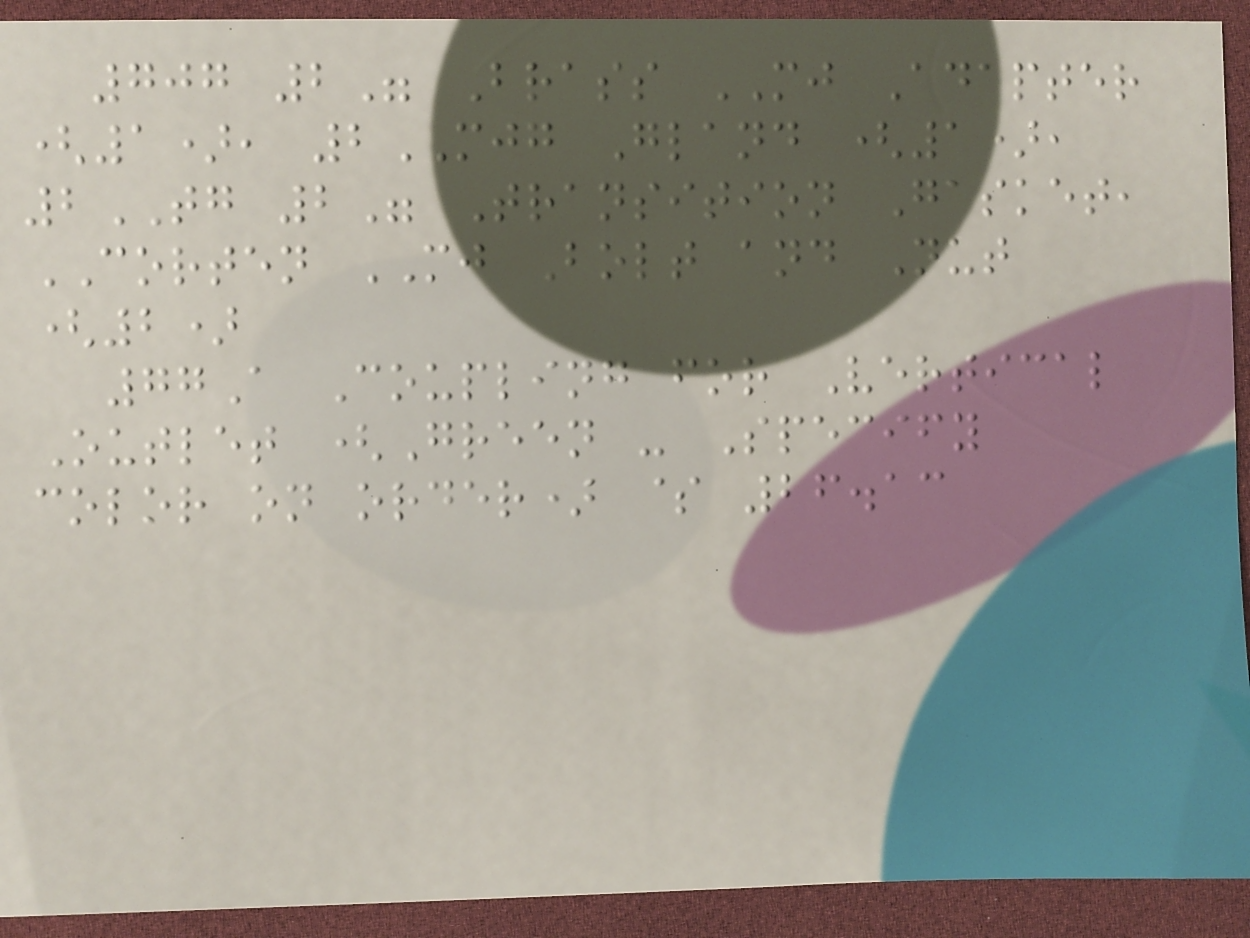707 2" Brass MJ Adapter
(1), 2MJG Gland (1),
2TG 2" Transition Gasket,
CORTEN MJ Bolt and Nut
(2)
77A Coupling for Vertical
Outlet (Green - Specify
color on order) $ 26.13
